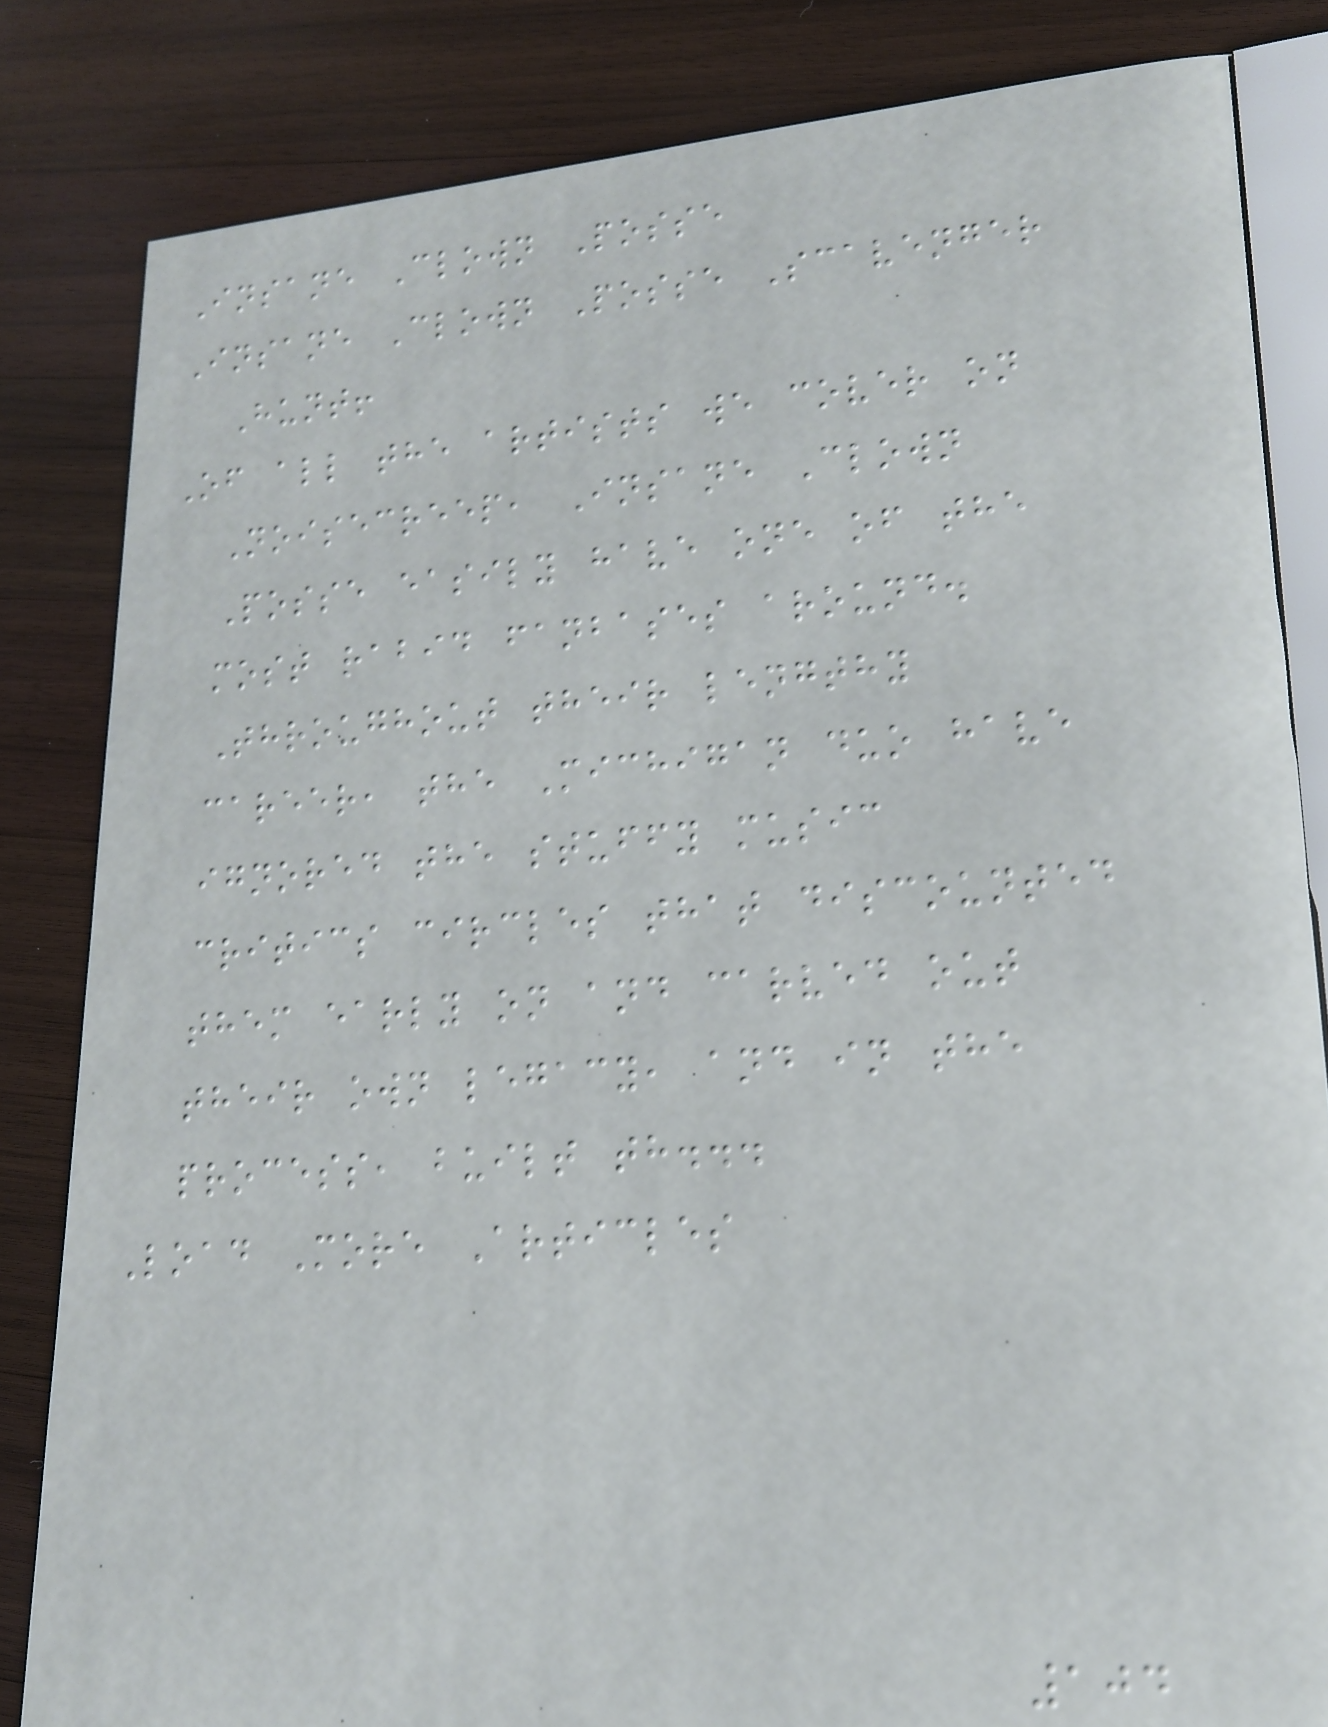Insane Clown Posse
Insane Clown Posse Scavenger
Hunt!
Of all the artists we cover on
Noisecreep, Insane Clown
Posse easily have one of the
most rabid fanbases around.
Throughout their lengthy
career, the Michigan duo have
ignored the stuffy music
critics circles that discounted
them early on and carved out
their own legacy, and in the
process, built th...
Load More Articles
104
